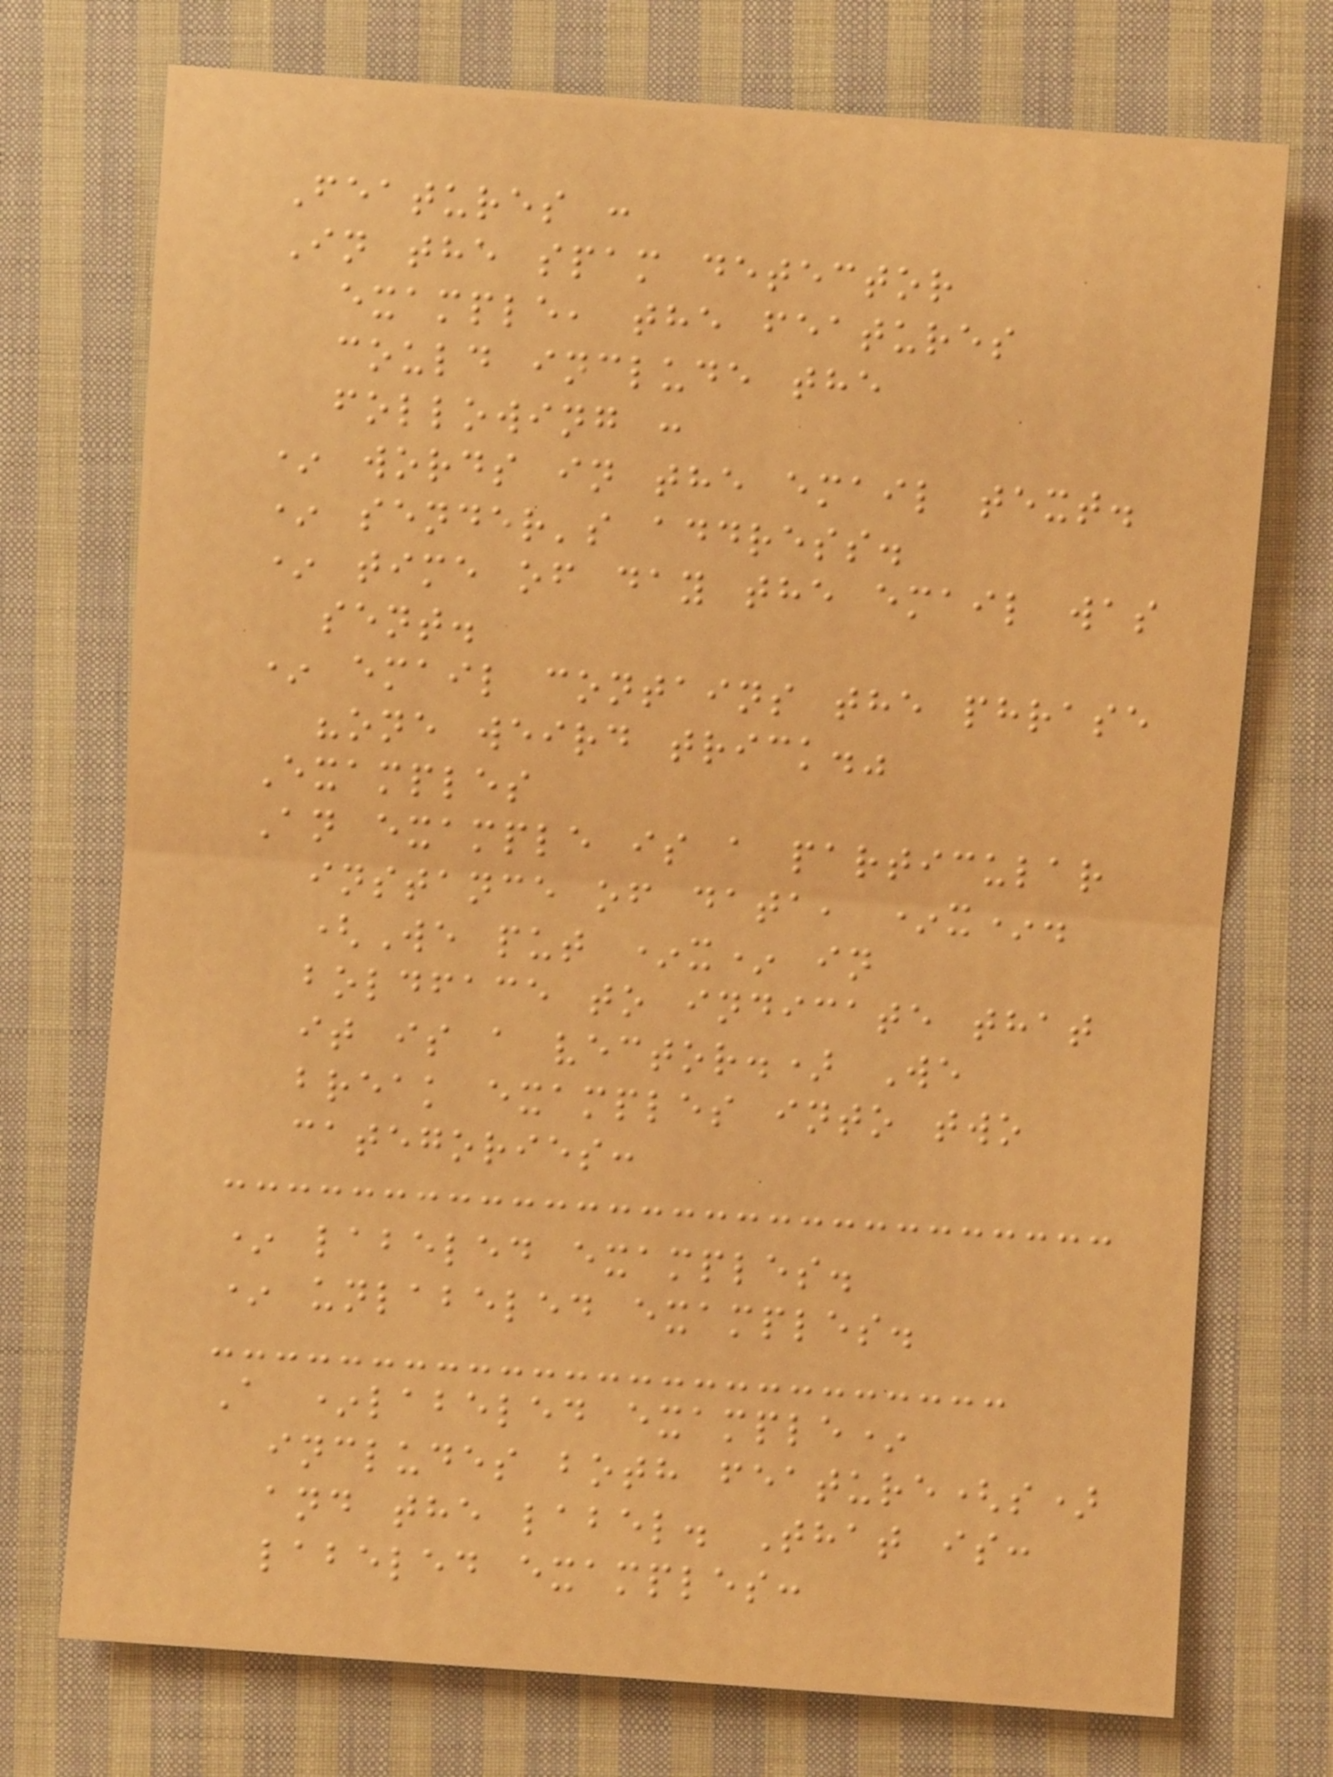Features :
In the spam detector
example, the features
could include the
following :
* words in the email text.
* sender's address.
* time of day the email was
sent.
* email contains the phrase
"one weird trick."
Examples
An example is a particular
instance of data, *x*.
(We put *x* in
boldface to indicate that
it is a vector.) We
break examples into two
categories:
* labeled examples.
* unlabeled examples.
A *labeled example*
includes both feature(s)
and the label. That is:
labeled examples:
